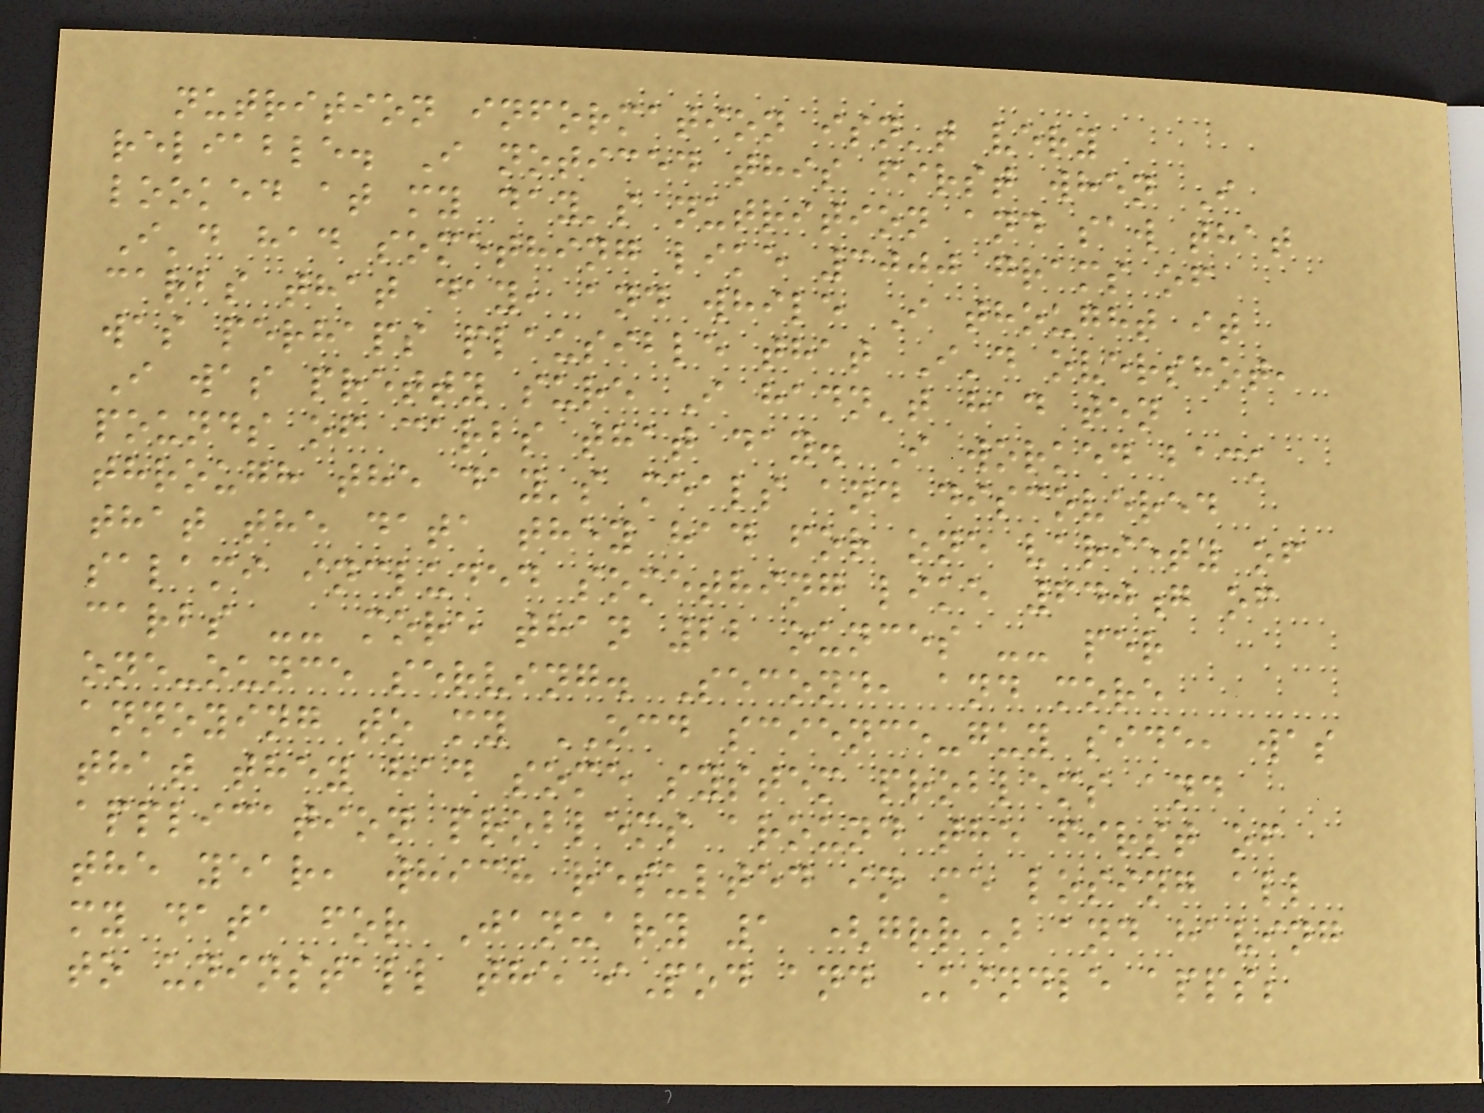nutrition information isn't very
reliable. I noticed this first when I
looked at my day's nutrition and saw that
I'd had something like 3000 grams of
carbs that day, and while I thought it
was perhaps plausible that I'd overshot,
I was pretty sure I hadn't had ten
pounds of carbs that day. I worked back
through the day's meals and discovered
that the data they had for one variety of
salami included something like 640g of
carbs -- more than 22 ounces -- per
one-ounce serving. Second, and more
annoying to my OCD science-guy side, was
that they had some system problems and
application problems around the first of
the year, which resulted in me losing all
my data for January 1 (grr) and having
to uninstall the iPod and Kindle apps;
